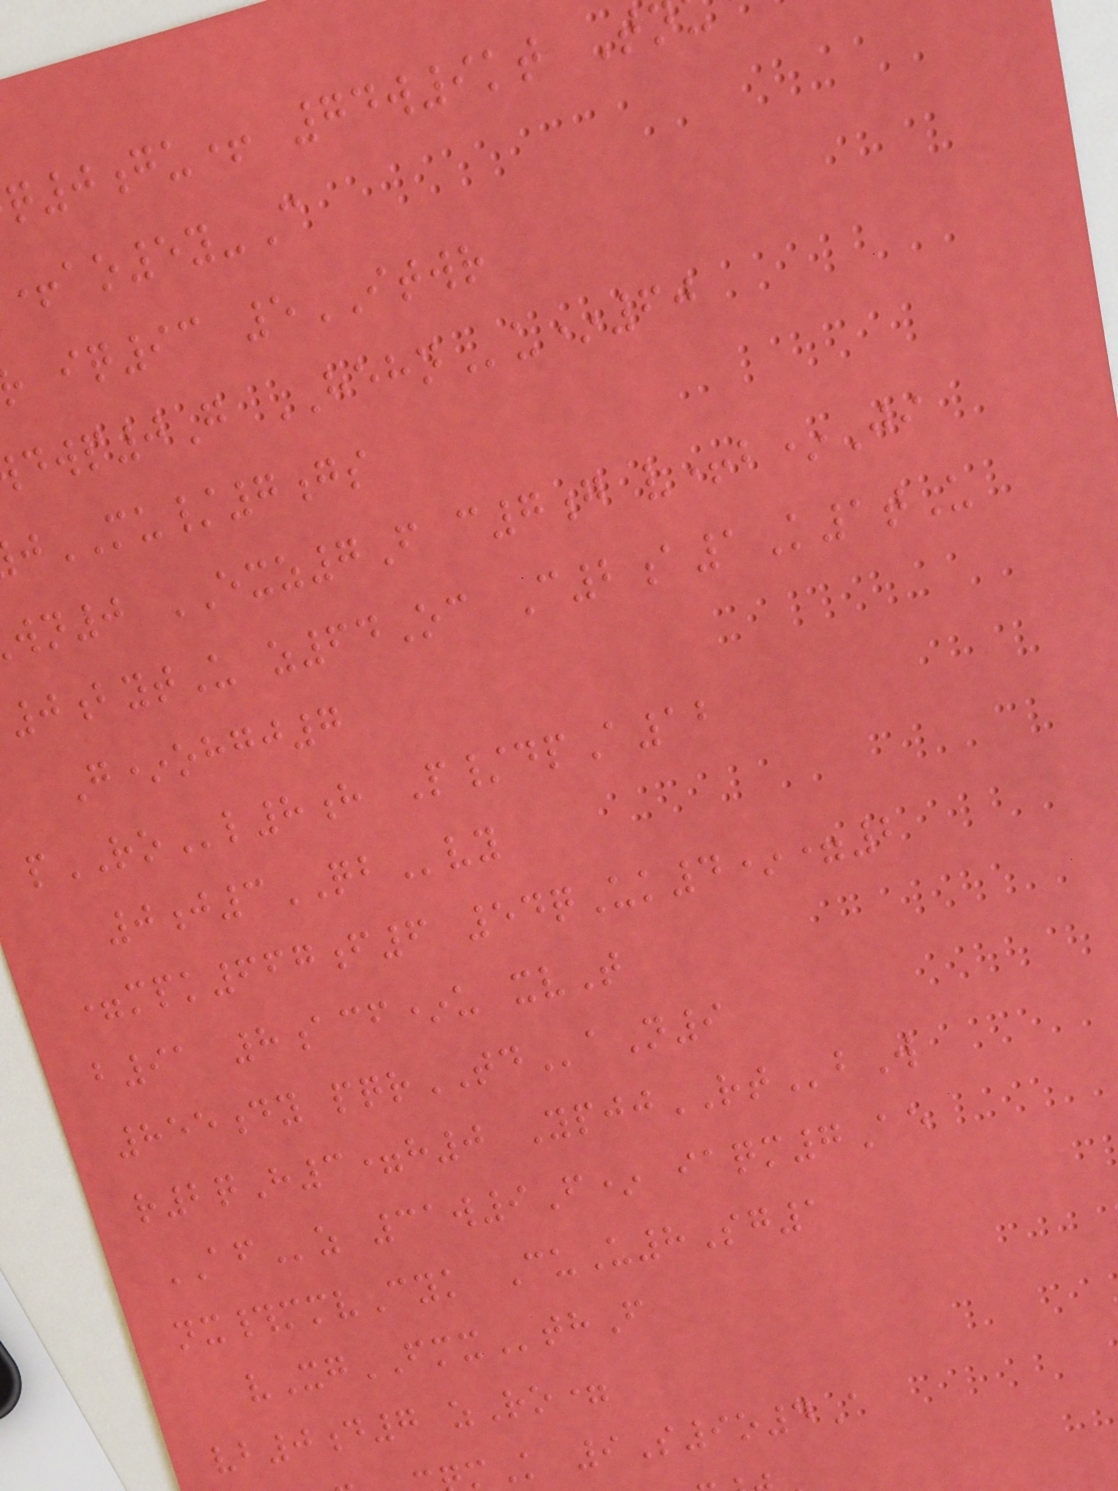q0gu+ 74w9kt T
+ao5y-C
iq93 5ITWR
dwp0G HEHNu*60
MU/7gs
wn0 EXZ7F c7g v+b*Ji
0bytU z64Oc C2a1K1tU
G*ohgj7
pROl8h P/dpA12
0j3QBvy
=mpk667f6 54qUk4*=2
b91 8acf*u xvT
855dy pqrTDaN9
r2qH3=h0 YpjjRTbW
AFz 31w9F* iaqm7Ae
nx#mmvCyk CuU8Sg1
vXgFMXthF
vb0d7 zRo=
mK 9S9o4A
